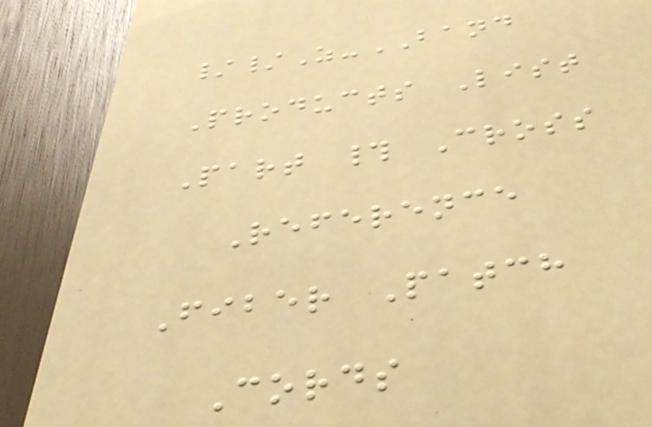//Z-BAND
Products List
Part # Cross
Reference
Fiber Patch
Cords
